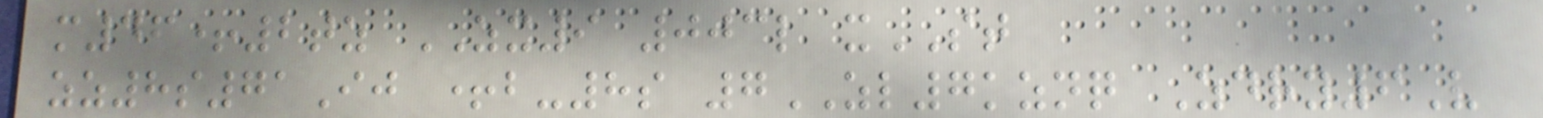m46+2tz ZX9 003l xST
zz8s71Ij +b-8s 7ZL7kznq Zdry6V
